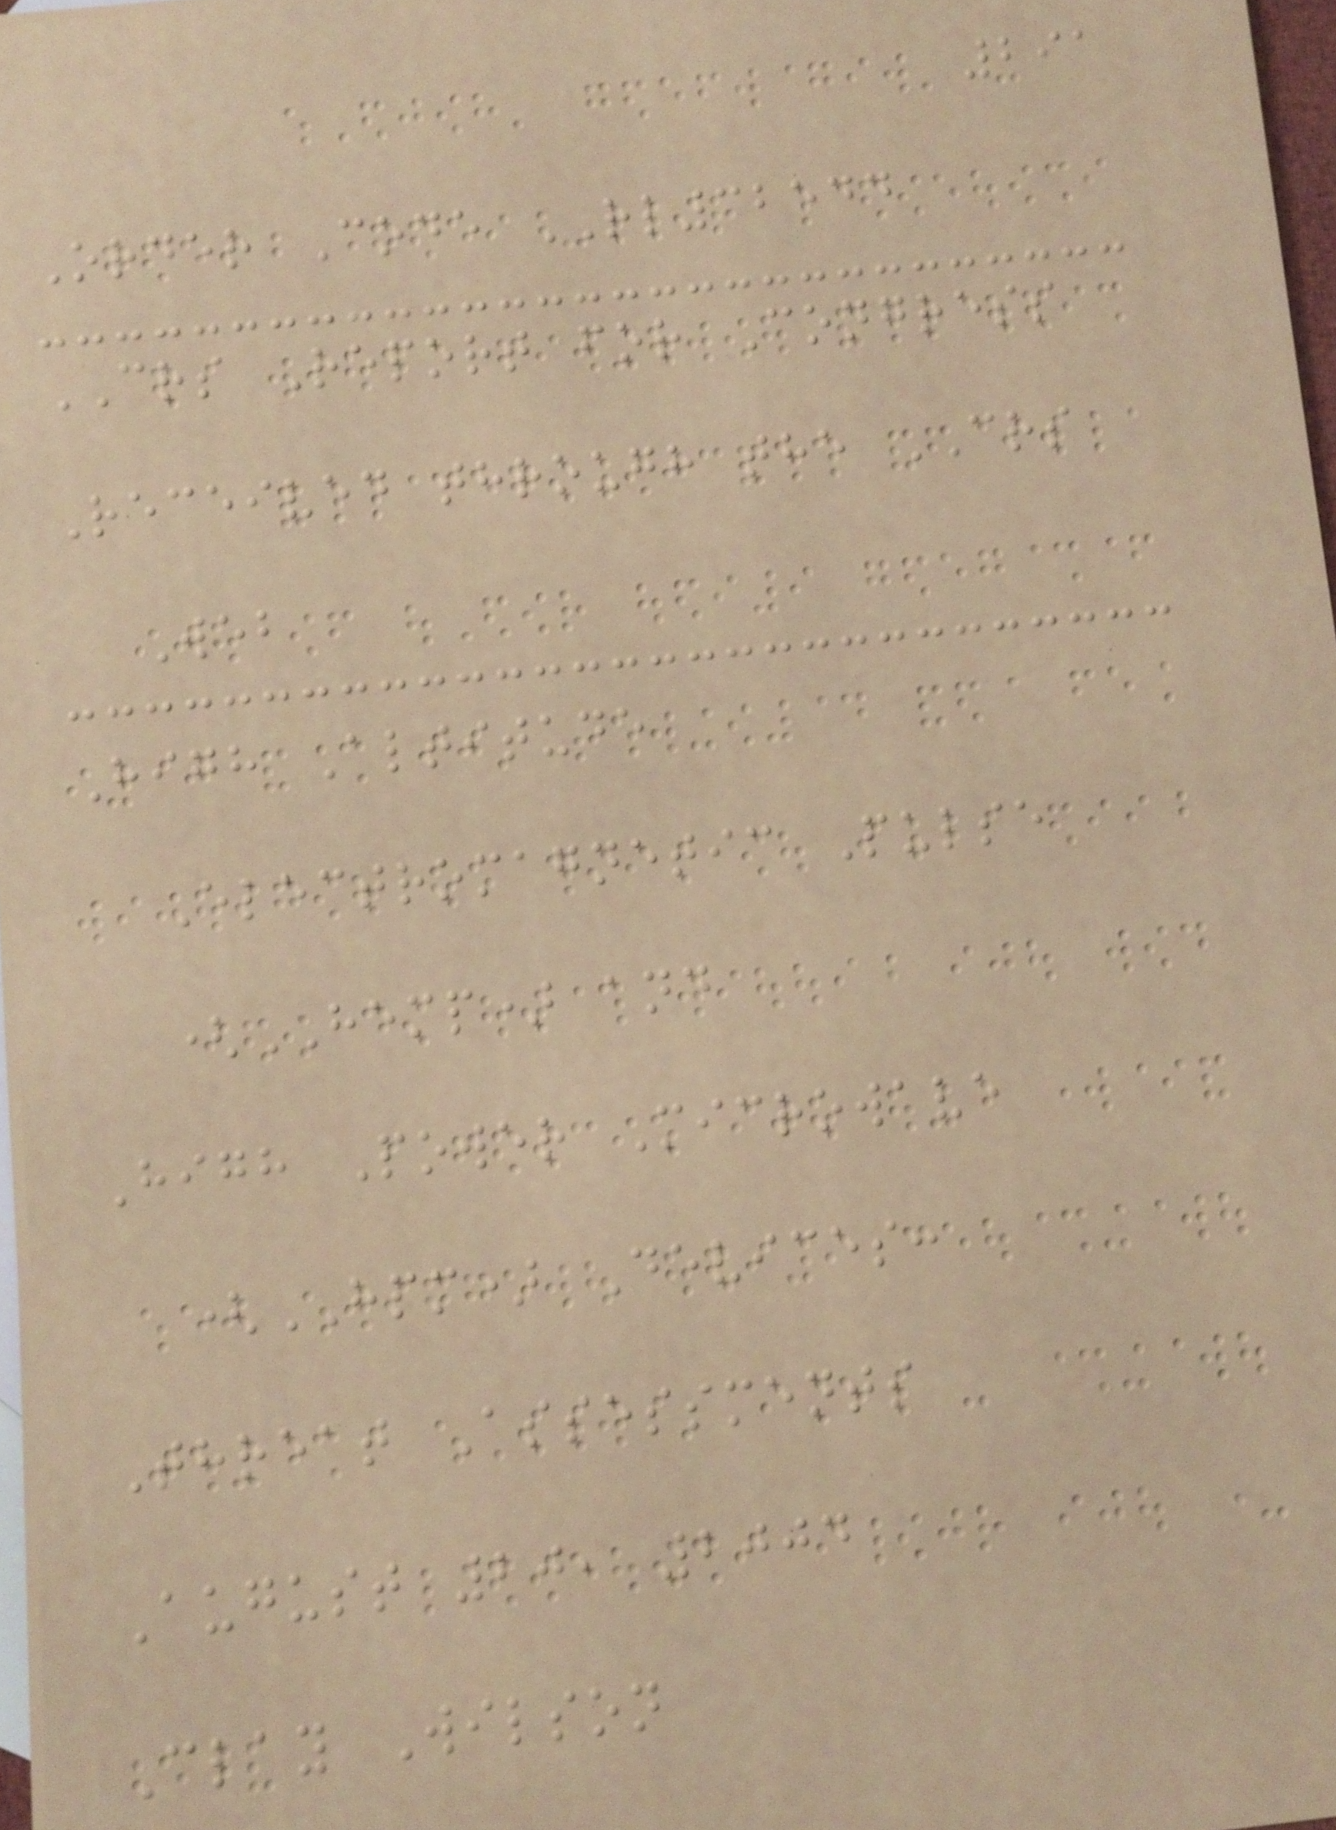291
Order Code RL32544
CRS Report for Congress
Received through the CRS
Web
High Altitude
Electromagnetic Pulse
(HEMP) and
High Power Microwave
(HPM) Devices:
Threat Assessments
August 20, 2004
Clay Wilson
